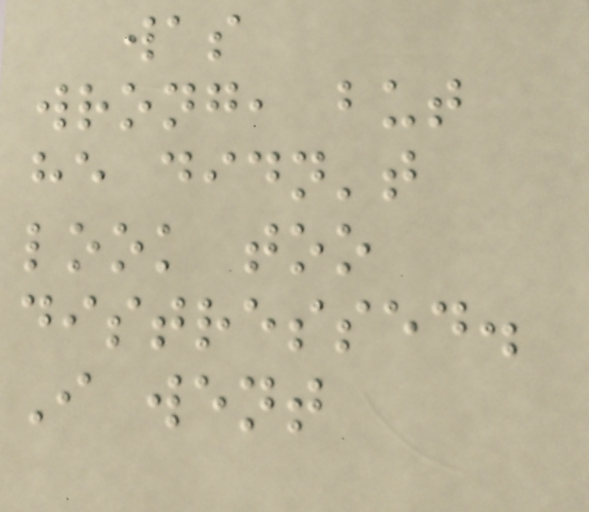was
wrong, but
he didn't
look too
distressed.
I went
